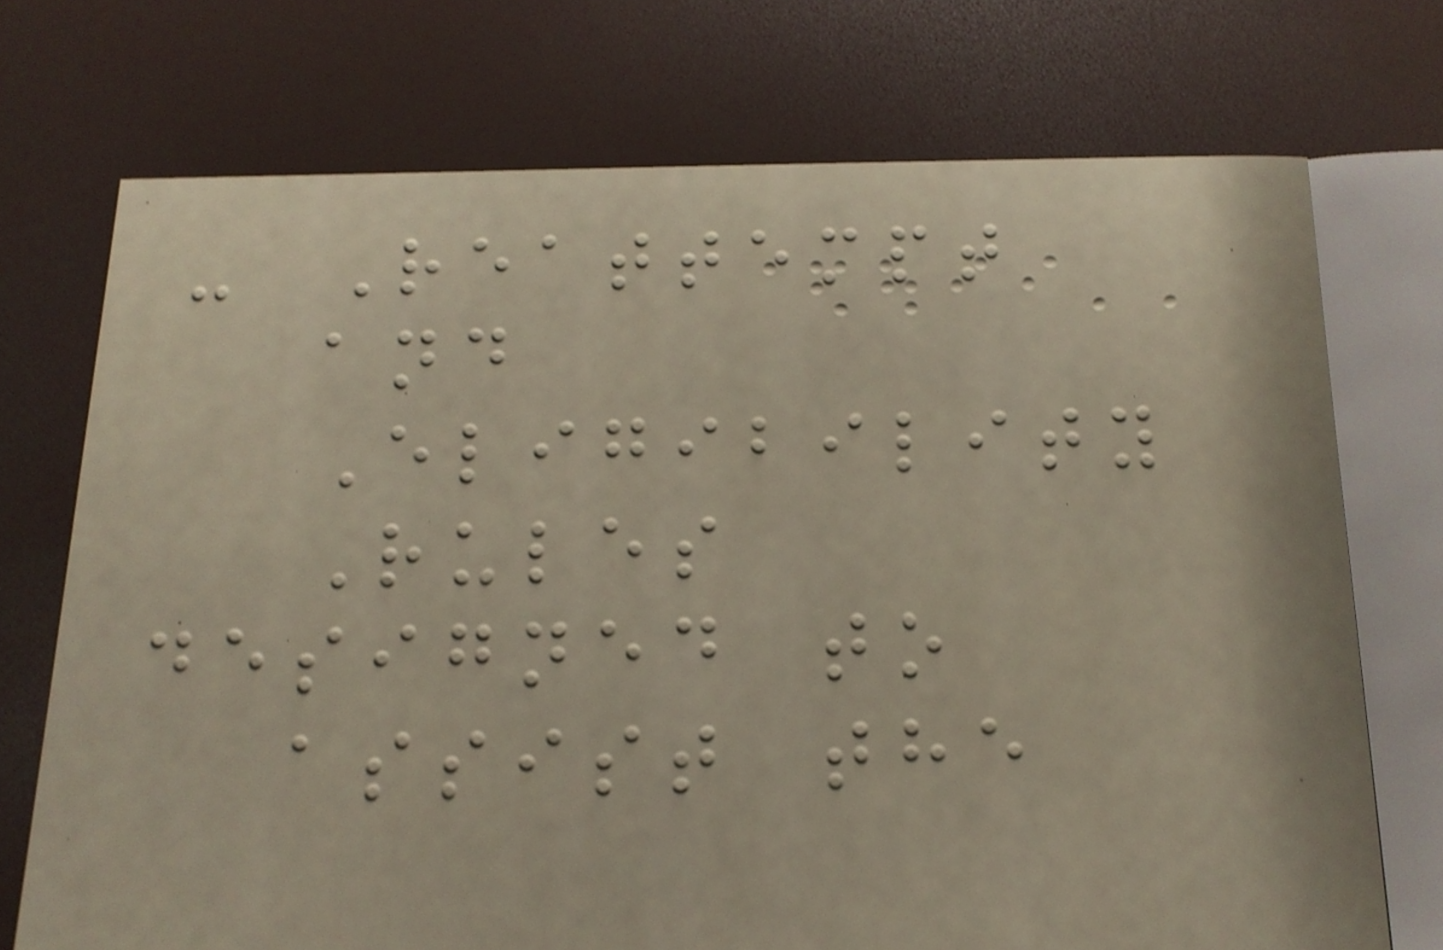- Reattempt
and
Eligibility
Rules
designed to
assist the
